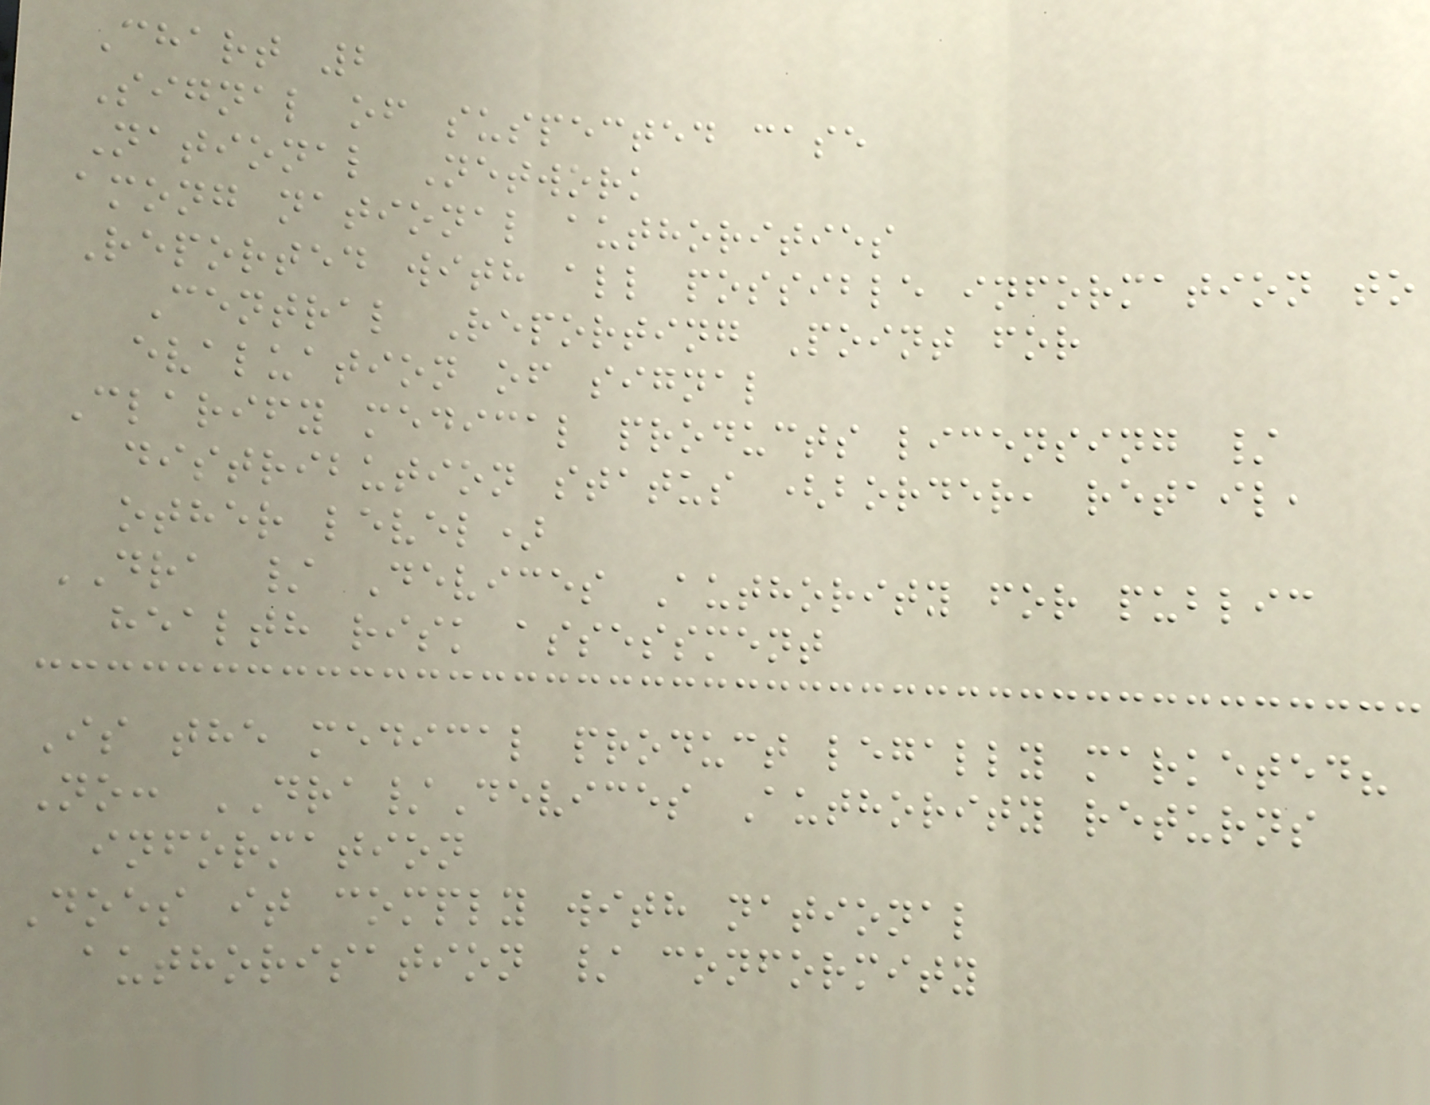Chart 2
Signal of suspected case
National Network
among national authorities
Reported with all possible information to
Central Reporting Point for
evaluation of signal
Clarify medical products licensing /
distribution status (border, retail,
other level)
DRA / Devices Authority for public
health risk assessment
Is the medical product legally marketed?
No: DRA/Devices Authority returns
information
Does it comply with national
authorisation / conformity
